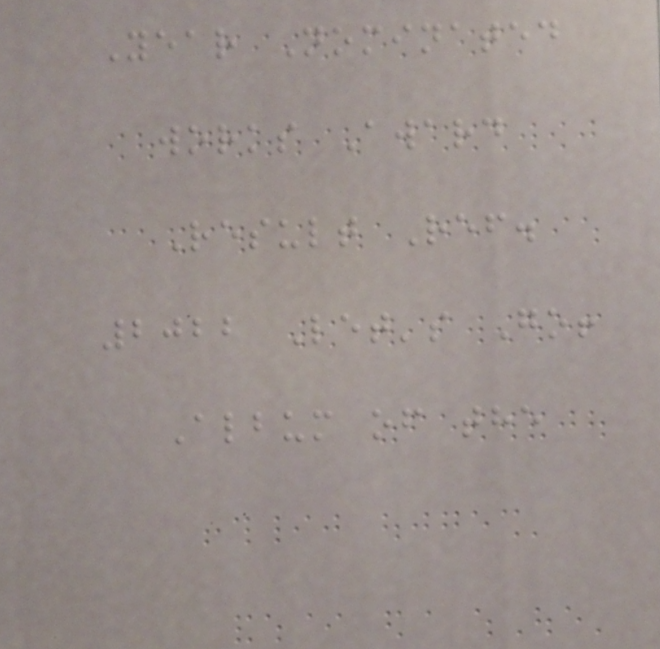Year Nominated
works Award
Result Ref.
2022 Let's Go!
Album of the
